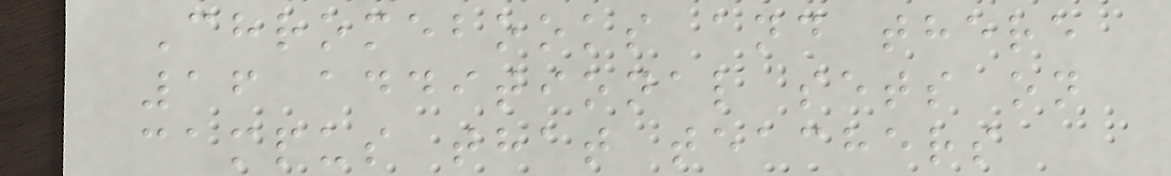Chromebooks and there
16 additional sets on
campus that teachers
